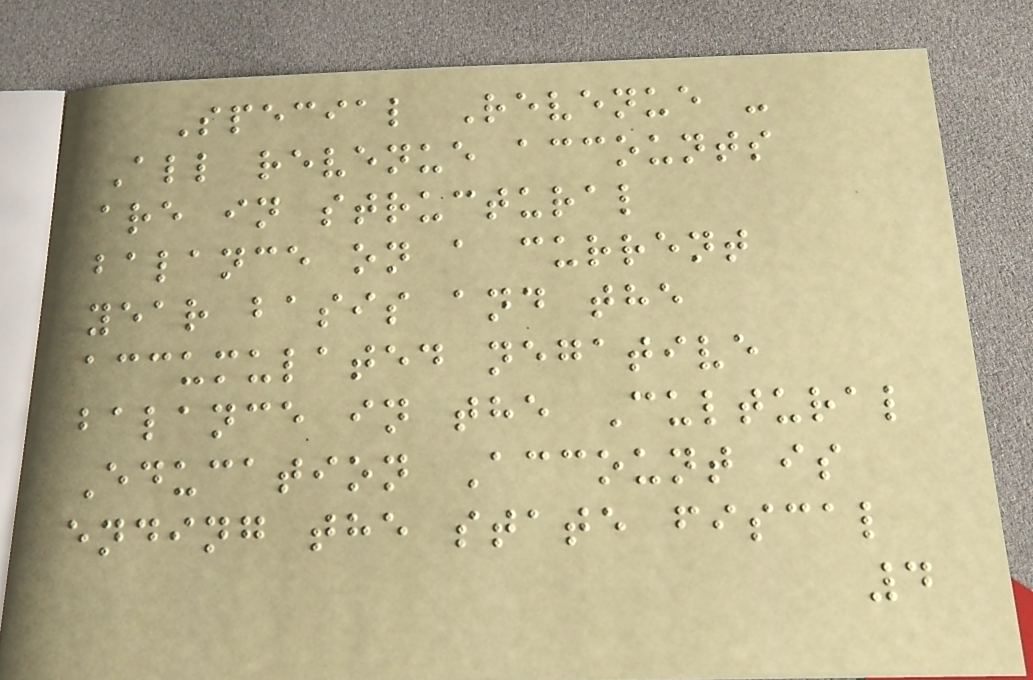Special Revenue -
All revenue accounts
are in structural
balance on a current
year basis and the
accumulated negative
balance in the Cultural
Education Account is
ending the state fiscal
4
